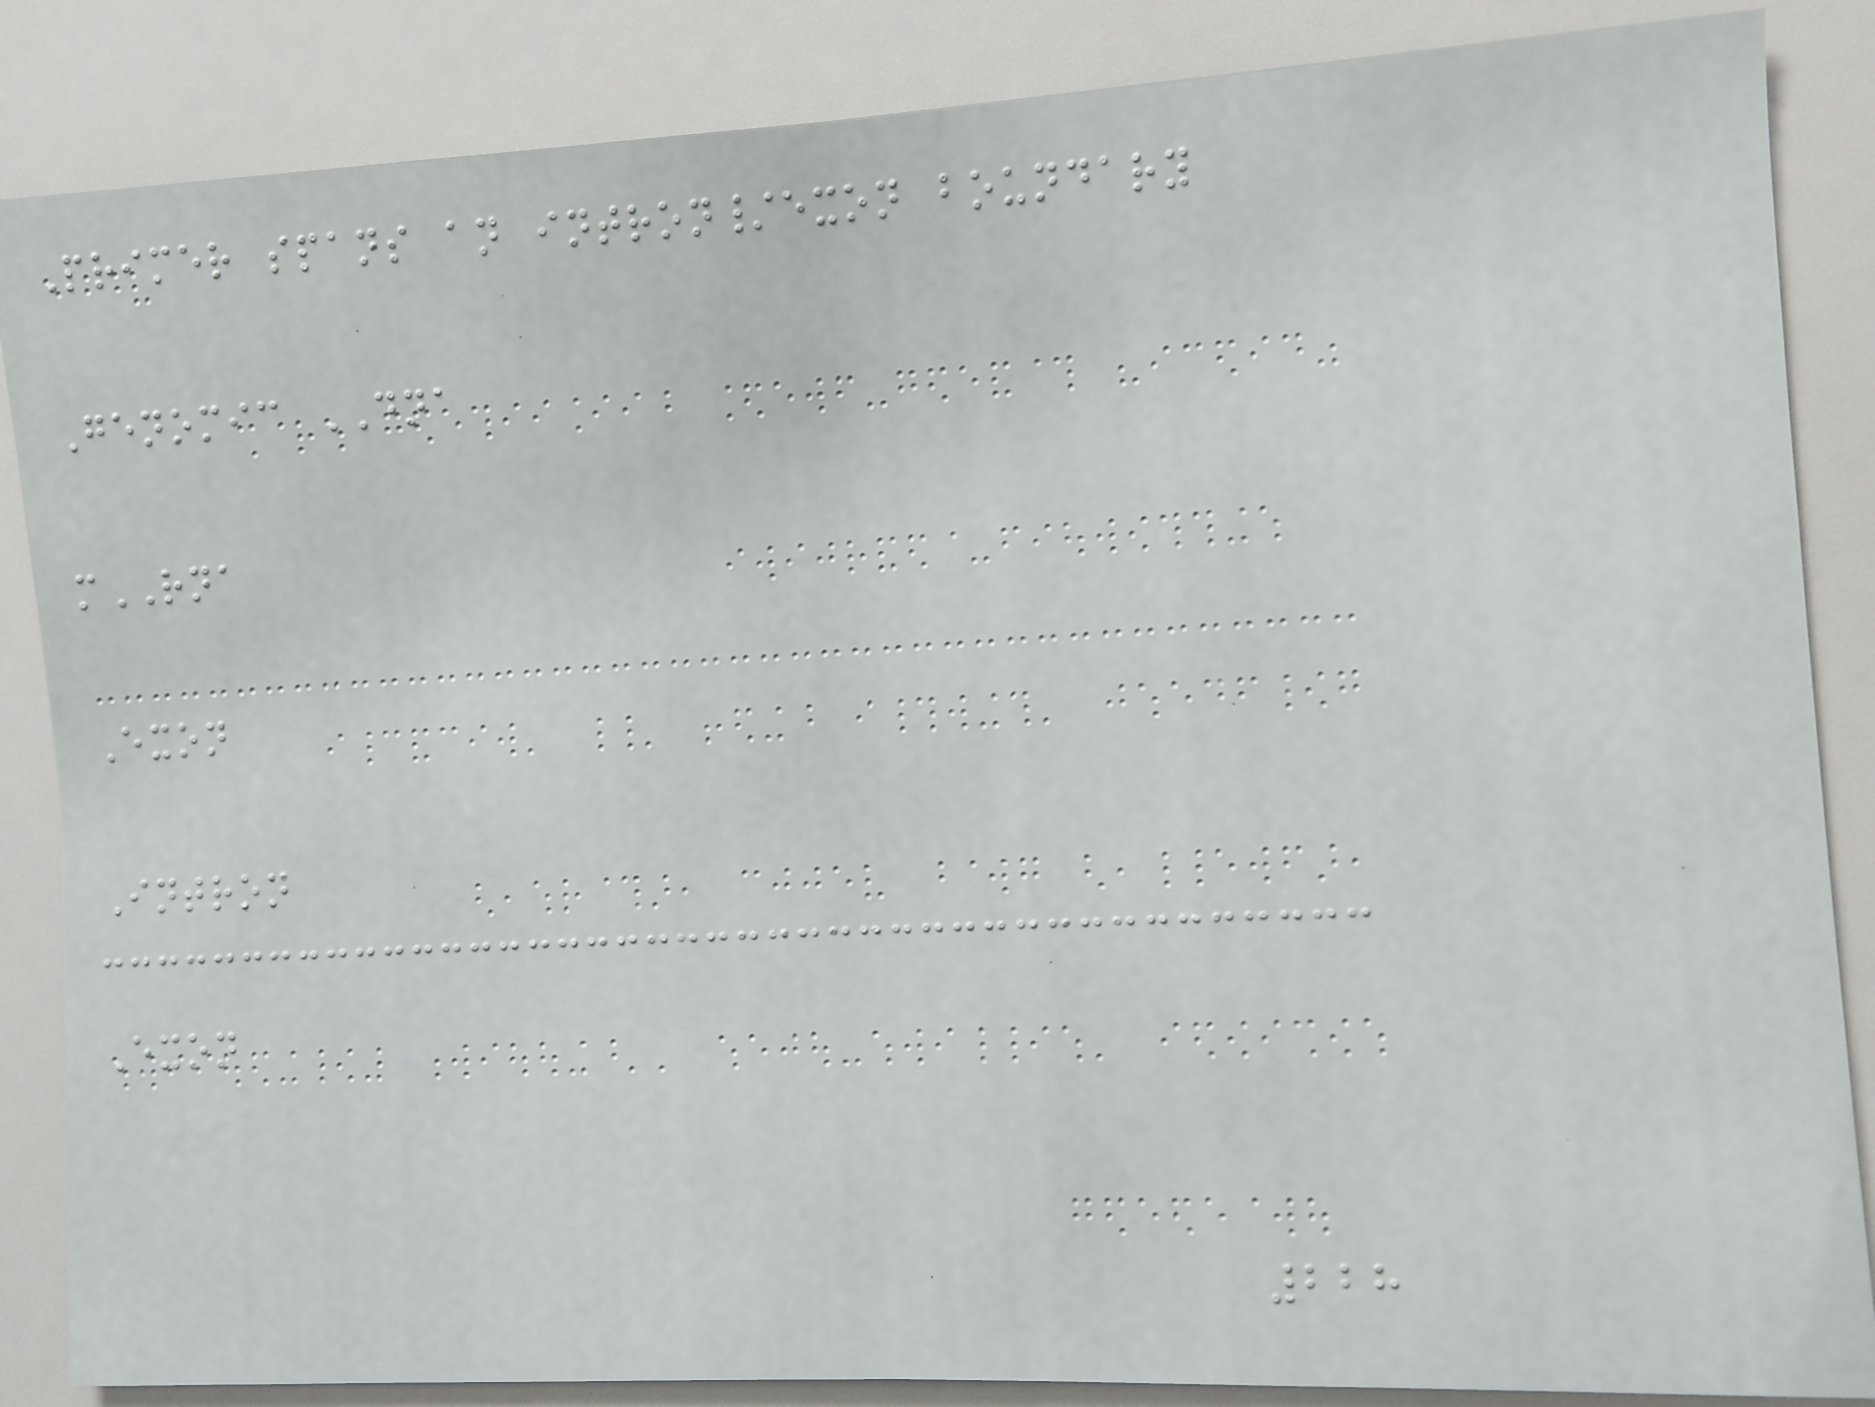Primer spans an intron/exon boundary
Genomic DNA
mRNA
Exon
Intron
Exon
228
